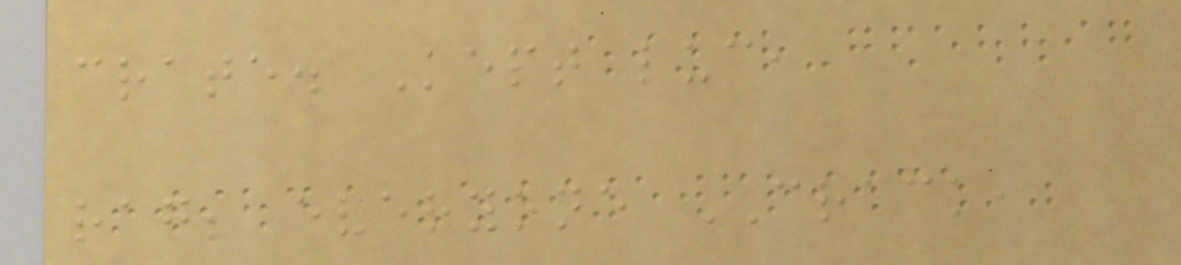crate. Kept luc,
rag; everyone CRACK,
